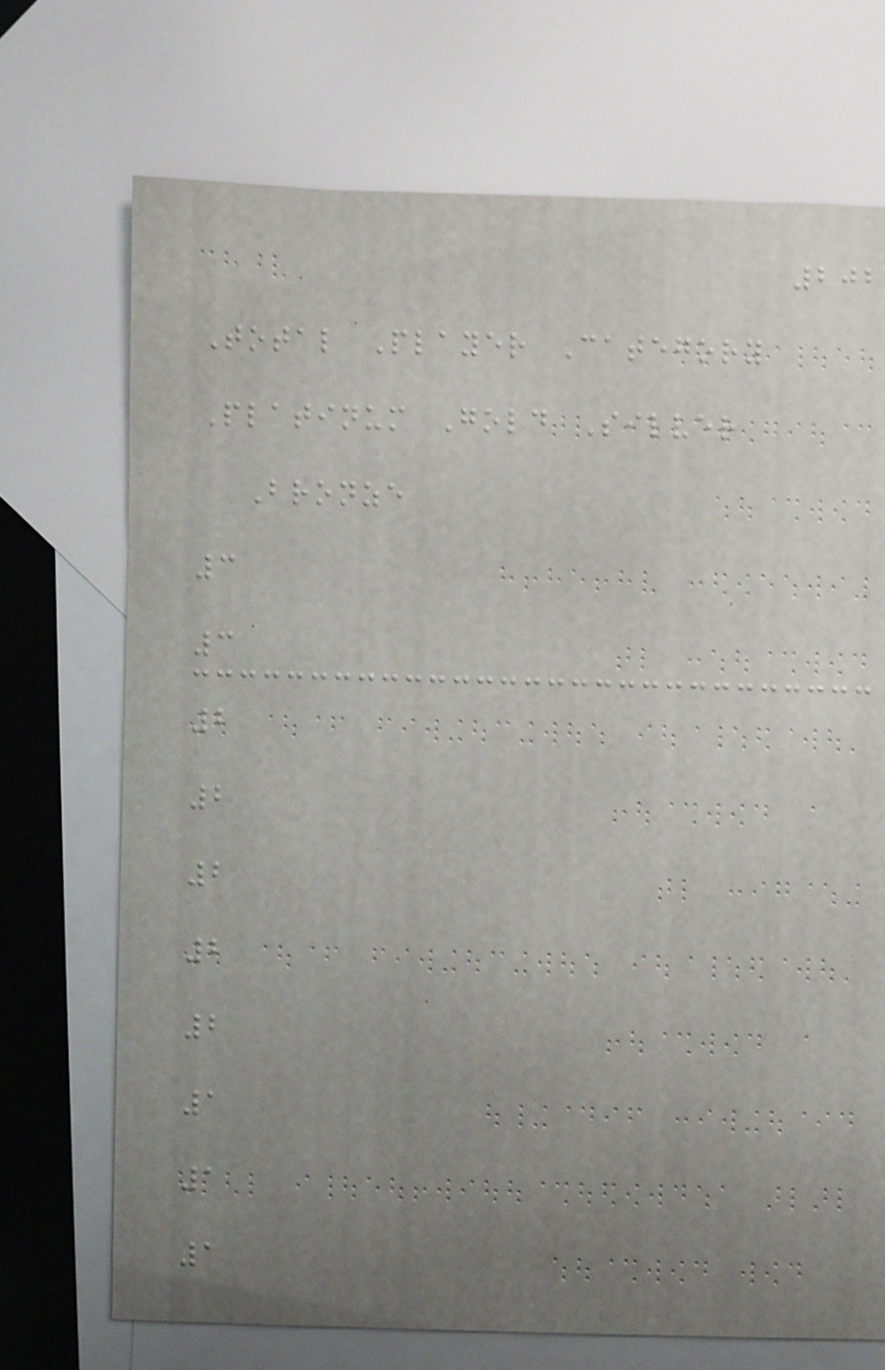202
Total Player Category
Platinum Gold Silver
Bronze
3
3
2
2
2
2
2
1
1
1
